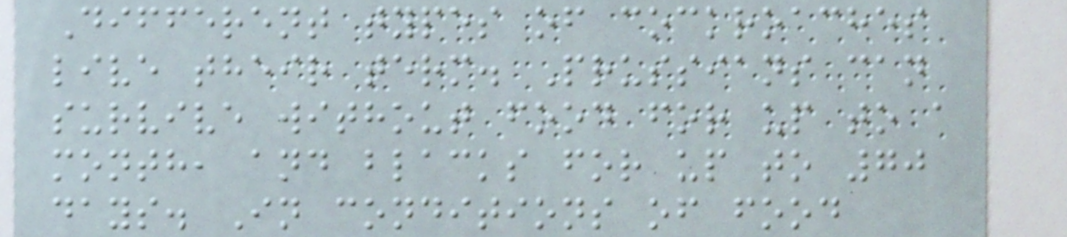Different types of cockroaches
live their term. Prussians can
survive without food for up to a
month, and blacks for up to 70
days. In conditions of food
